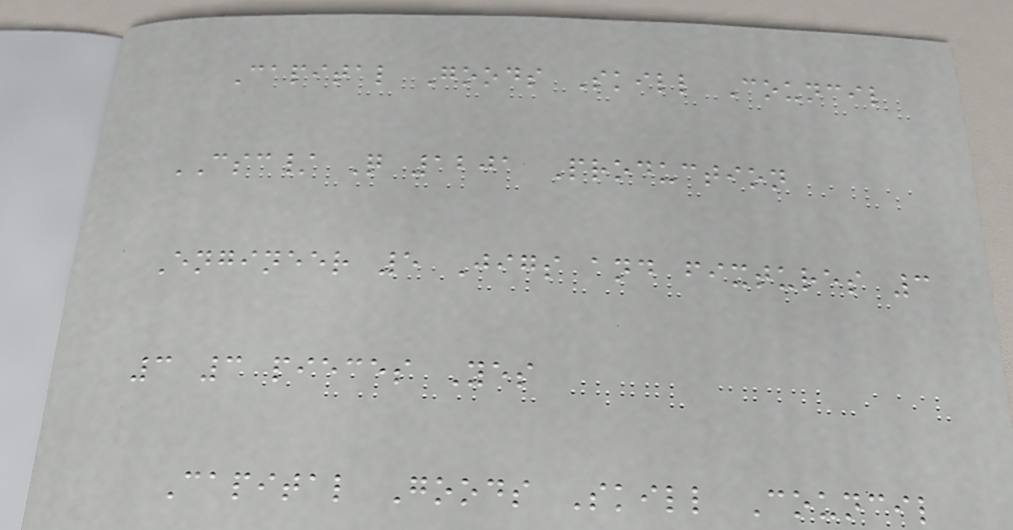Capital Goods Skill Council
CSC/ Q 1201 Production
Engineer 5 Jigs and fixtures 3
3 3 pieces Yes
Capital Goods Skill Council
